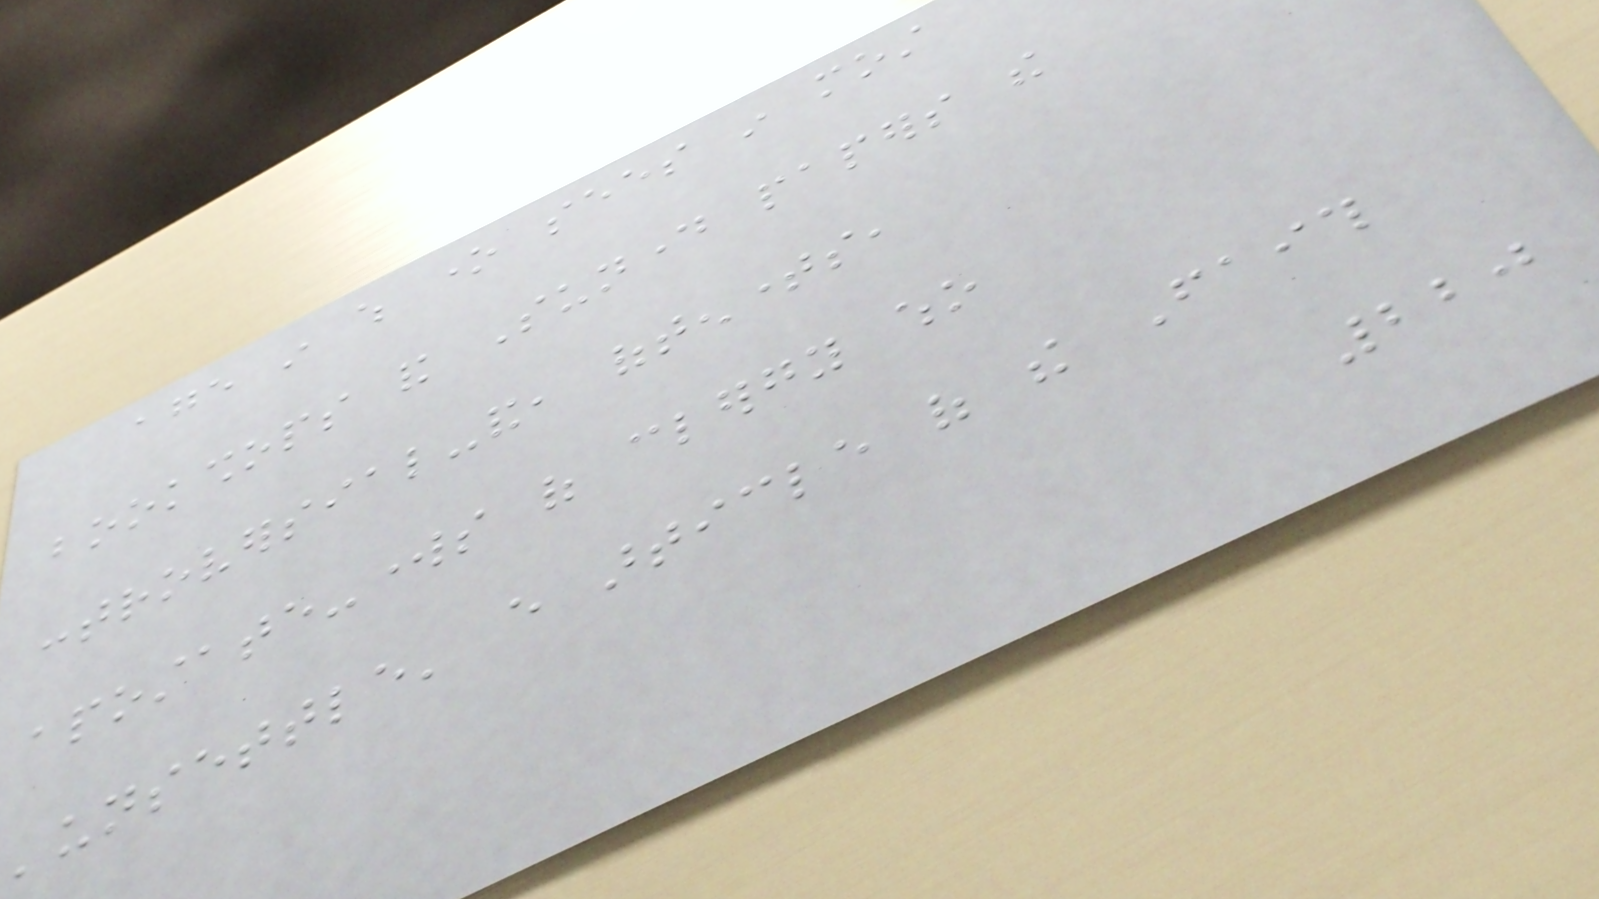age in which one sees in most
bookshops and Sunday papers the
controversial-and, oftentimes,
apostate-works of clergy who
'unsettle' every article of the Faith
220
